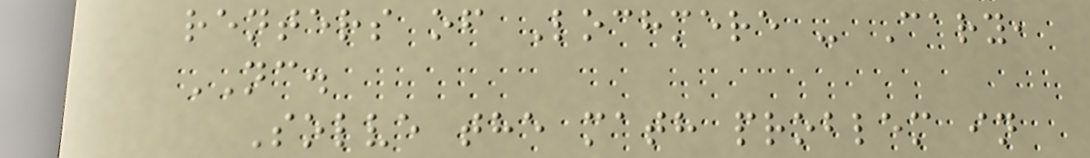renters of Lochmere - Cary,
NC.
Solve the math problem in
